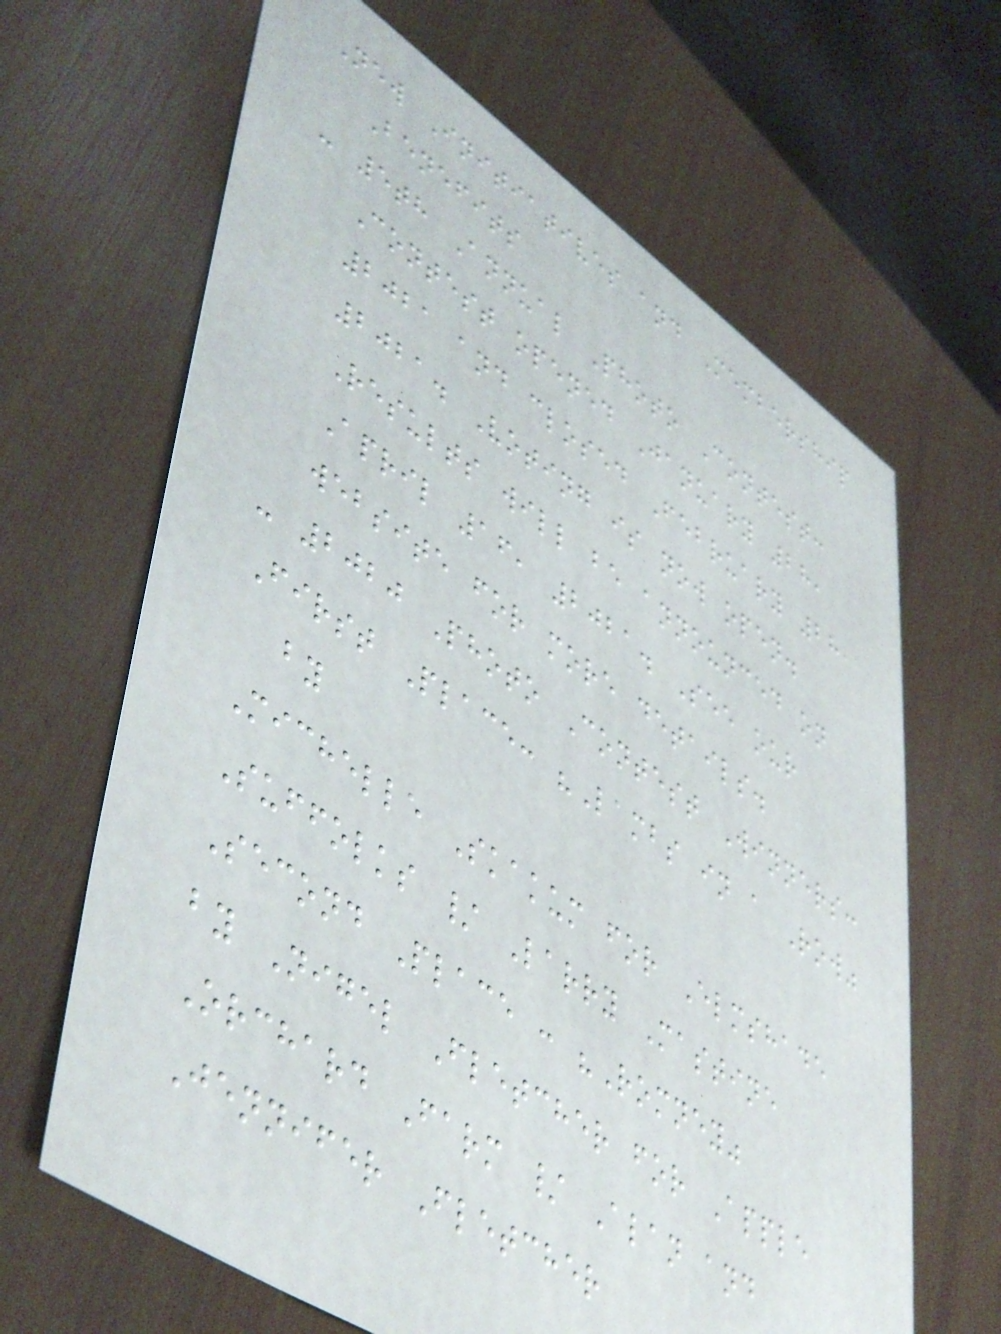New Initiatives and Membership
Benefits
- 5th Annual Photo Contest:
Contest opened January 28,
2021 and closed February 28,
2021. Voting is now open.
Results will be announced on
April 16, 2021. See our
website for more details.
- 2020 Photo Contest Winners:
First Place: "Lambs in a Row"
by
Michelle Skakum for Elmshade
Suffolks / Larry Mastine
Second Place : "Romney"
by Nigel Fletcher for Apple
Orchard Farm / Alan and
Jennifer Fletcher
